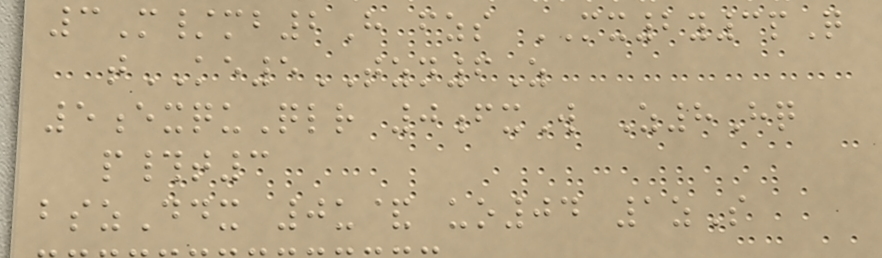3M/mb2H fzs MX2y3pQ
tKE5TZN6Z
5exquQlr 0fxW Z8Hq
p#t3
bszDdx 0u& uo04 1zS
